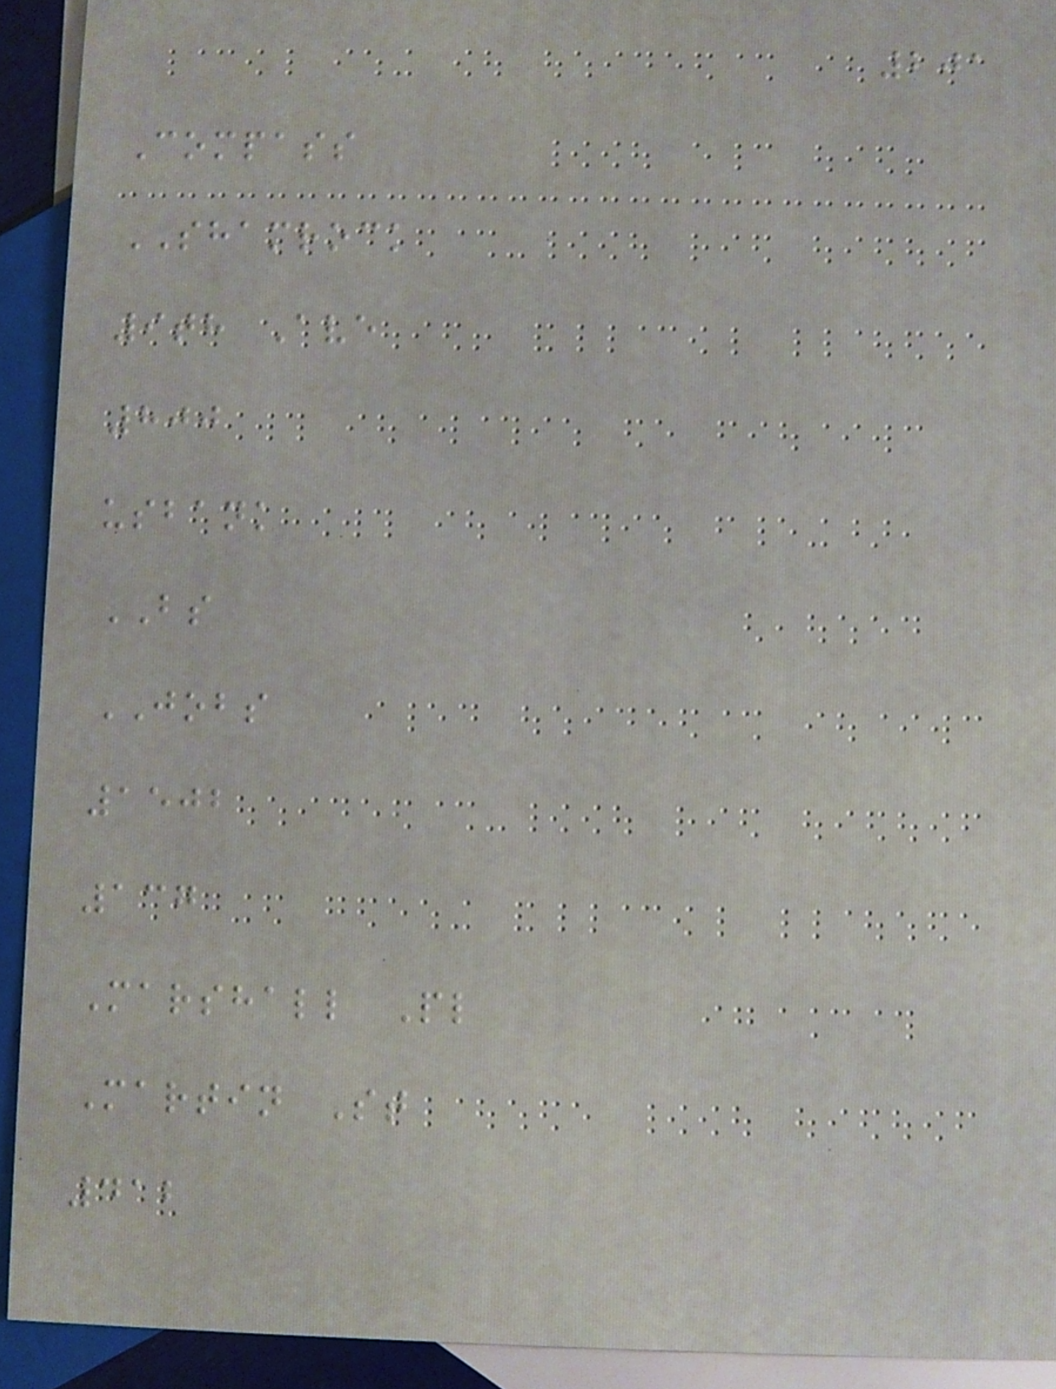201
Compass
SHAMROCK
9th Ave
800
usbank
BS
JOBS
1502
137
Marshall Pl
Martin St
412
